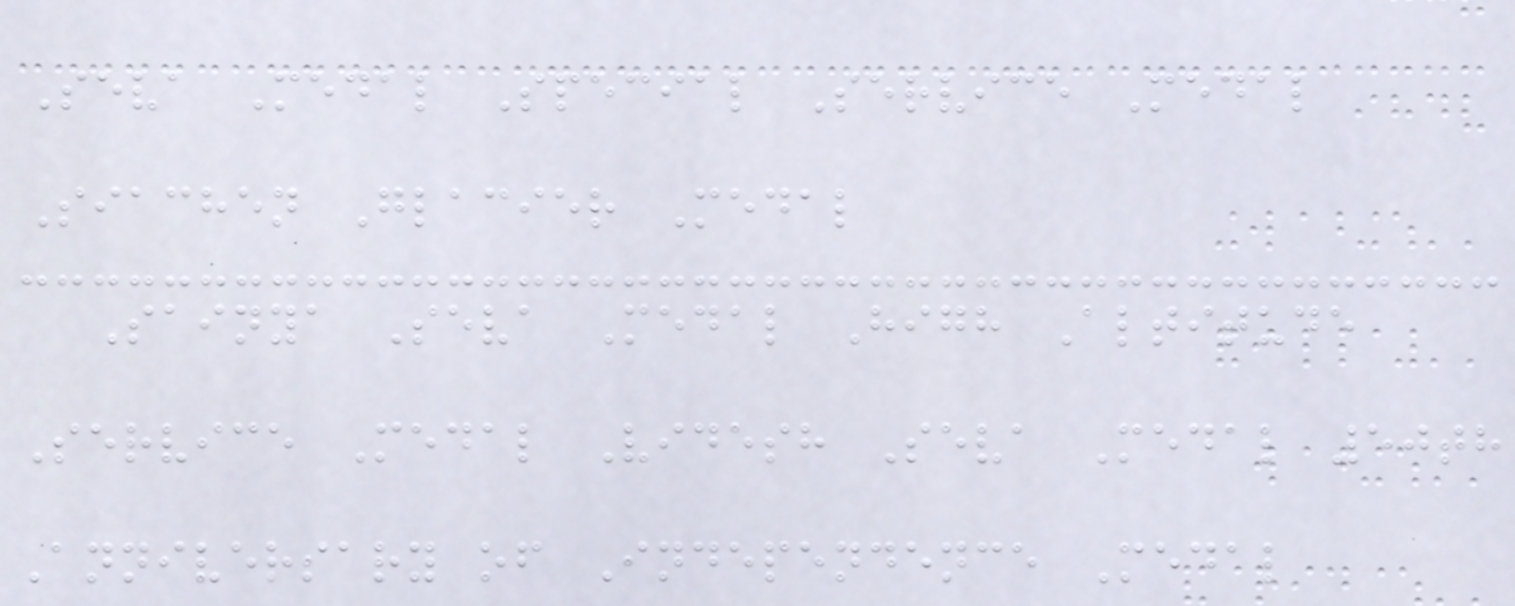Seva Medal Special Service Medal
Siachen Glacier Medal
Sainya Seva Medal High Altitude
Service Medal Videsh Seva Medal 50th
Anniversary of Independence Medal
